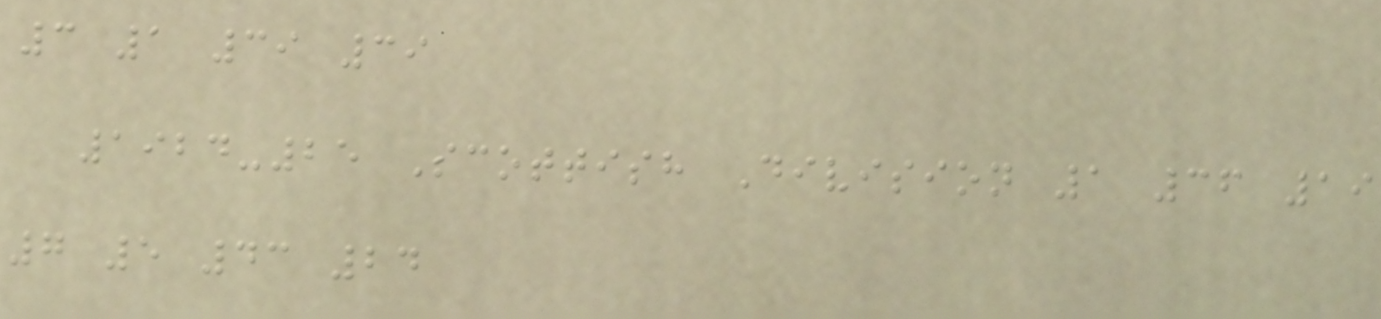3 1 39 39
1924-25 Scottish Division 1 36 19
7 5 43 24
